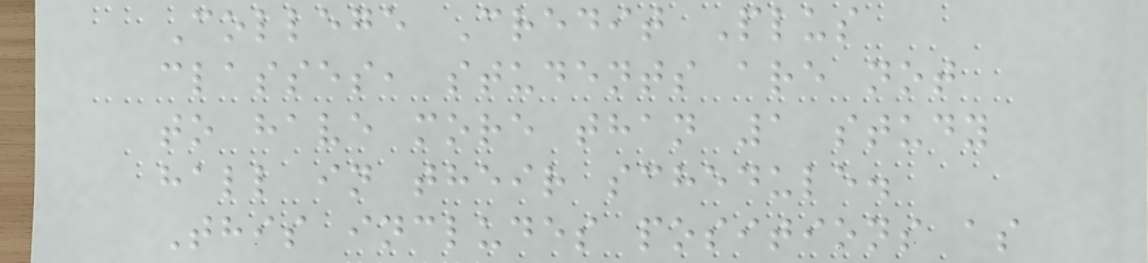College Credit Plus
classes, students are not
to have more than 1 study
hall in their schedule.
This includes positions as
